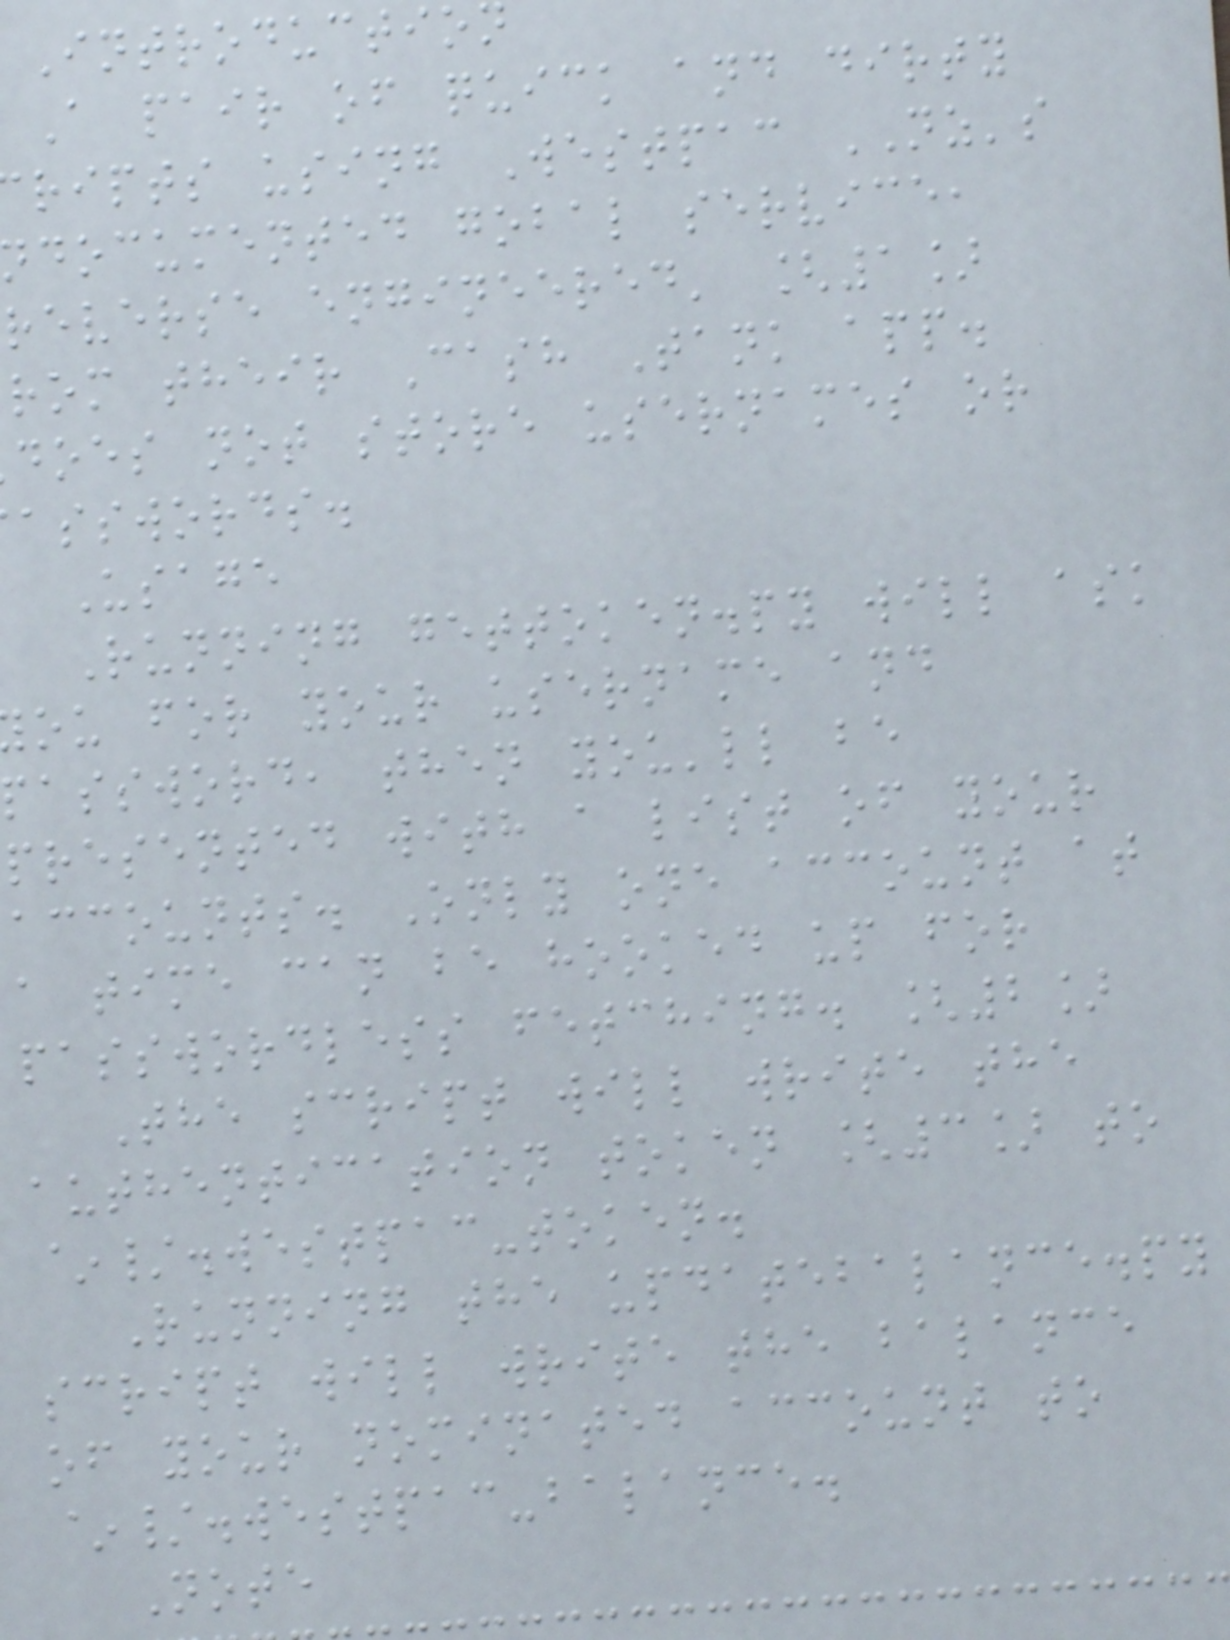Introduction
A pair of quick and dirty
ripts using Westpac NZ's
documented gobal service,
reverse engineered' [1]
rom their Cash Tank app.
does not store usernames or
asswords.
Usage
Running gettoken.py will ask
ou for your username and
password, then you'll be
presented with a list of your
accounts. Only one account at
a time can be hooked up for
passwordless fetching. [2]
The script will write the
authentication token [3] to
~/.westpac-token.
Running the updatebalance.py
script will write the balance
of your nominated account to
~/.westpac-balance.
Note
